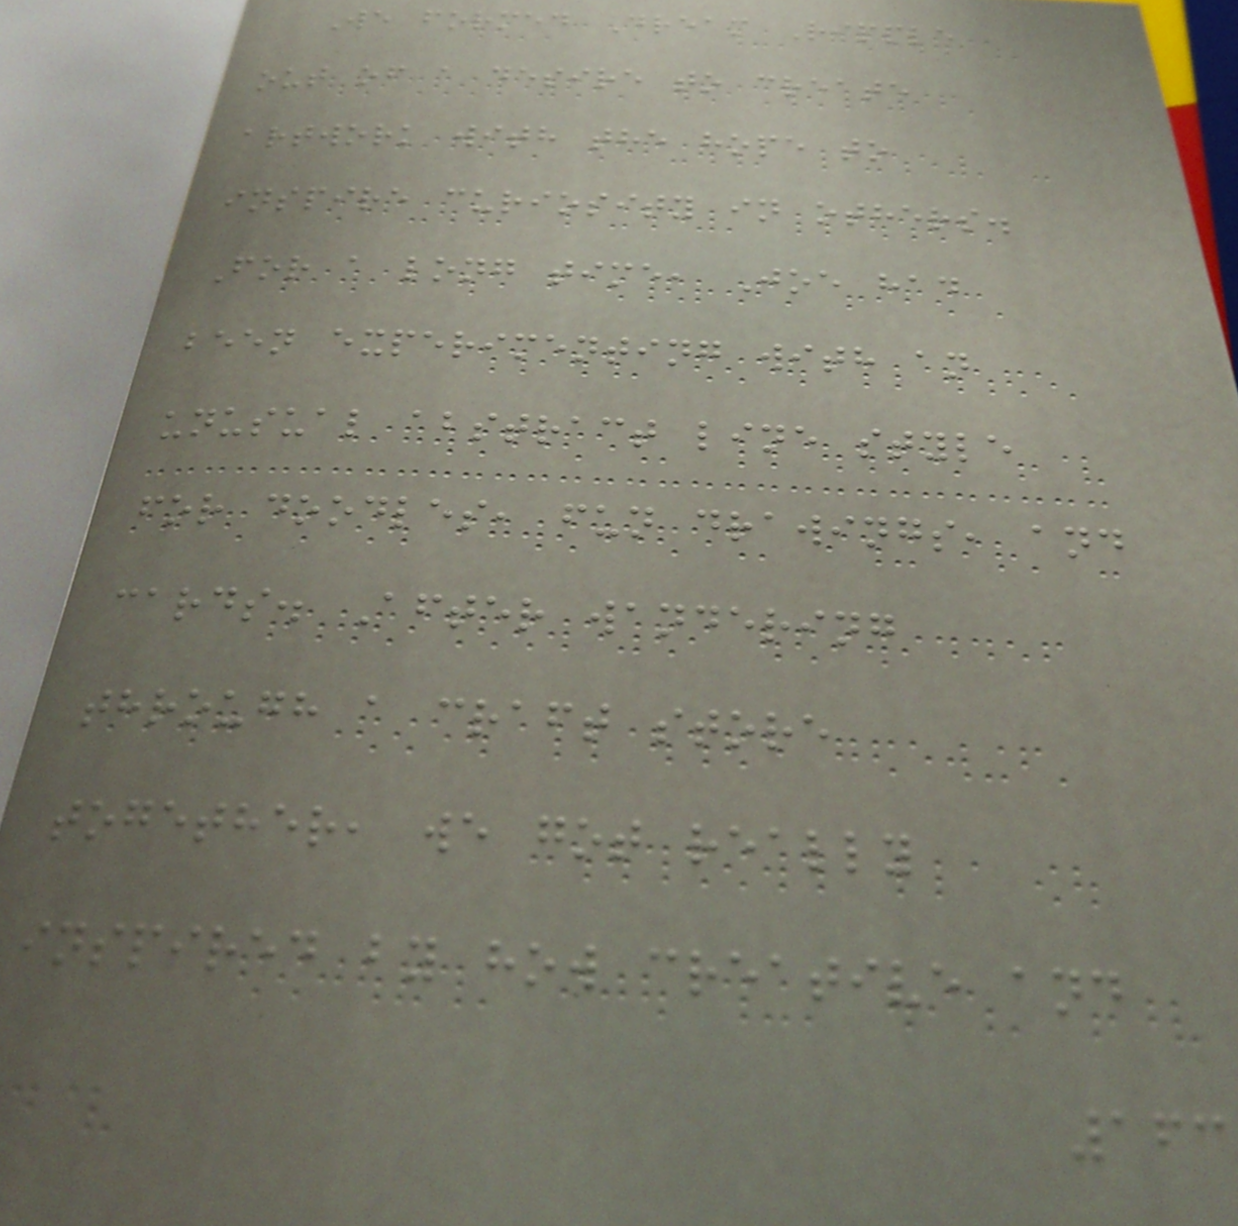We formed Dream Ripple
out of a desire to create
artwork with the hope to
inspire curiosity in others.
For a long time, Joe had
been experimenting with an
unusual abstract line style
for doodles, fun drawings, and
cards. After wandering
through a craft store
together, we got really
inspired by how creative and
163
